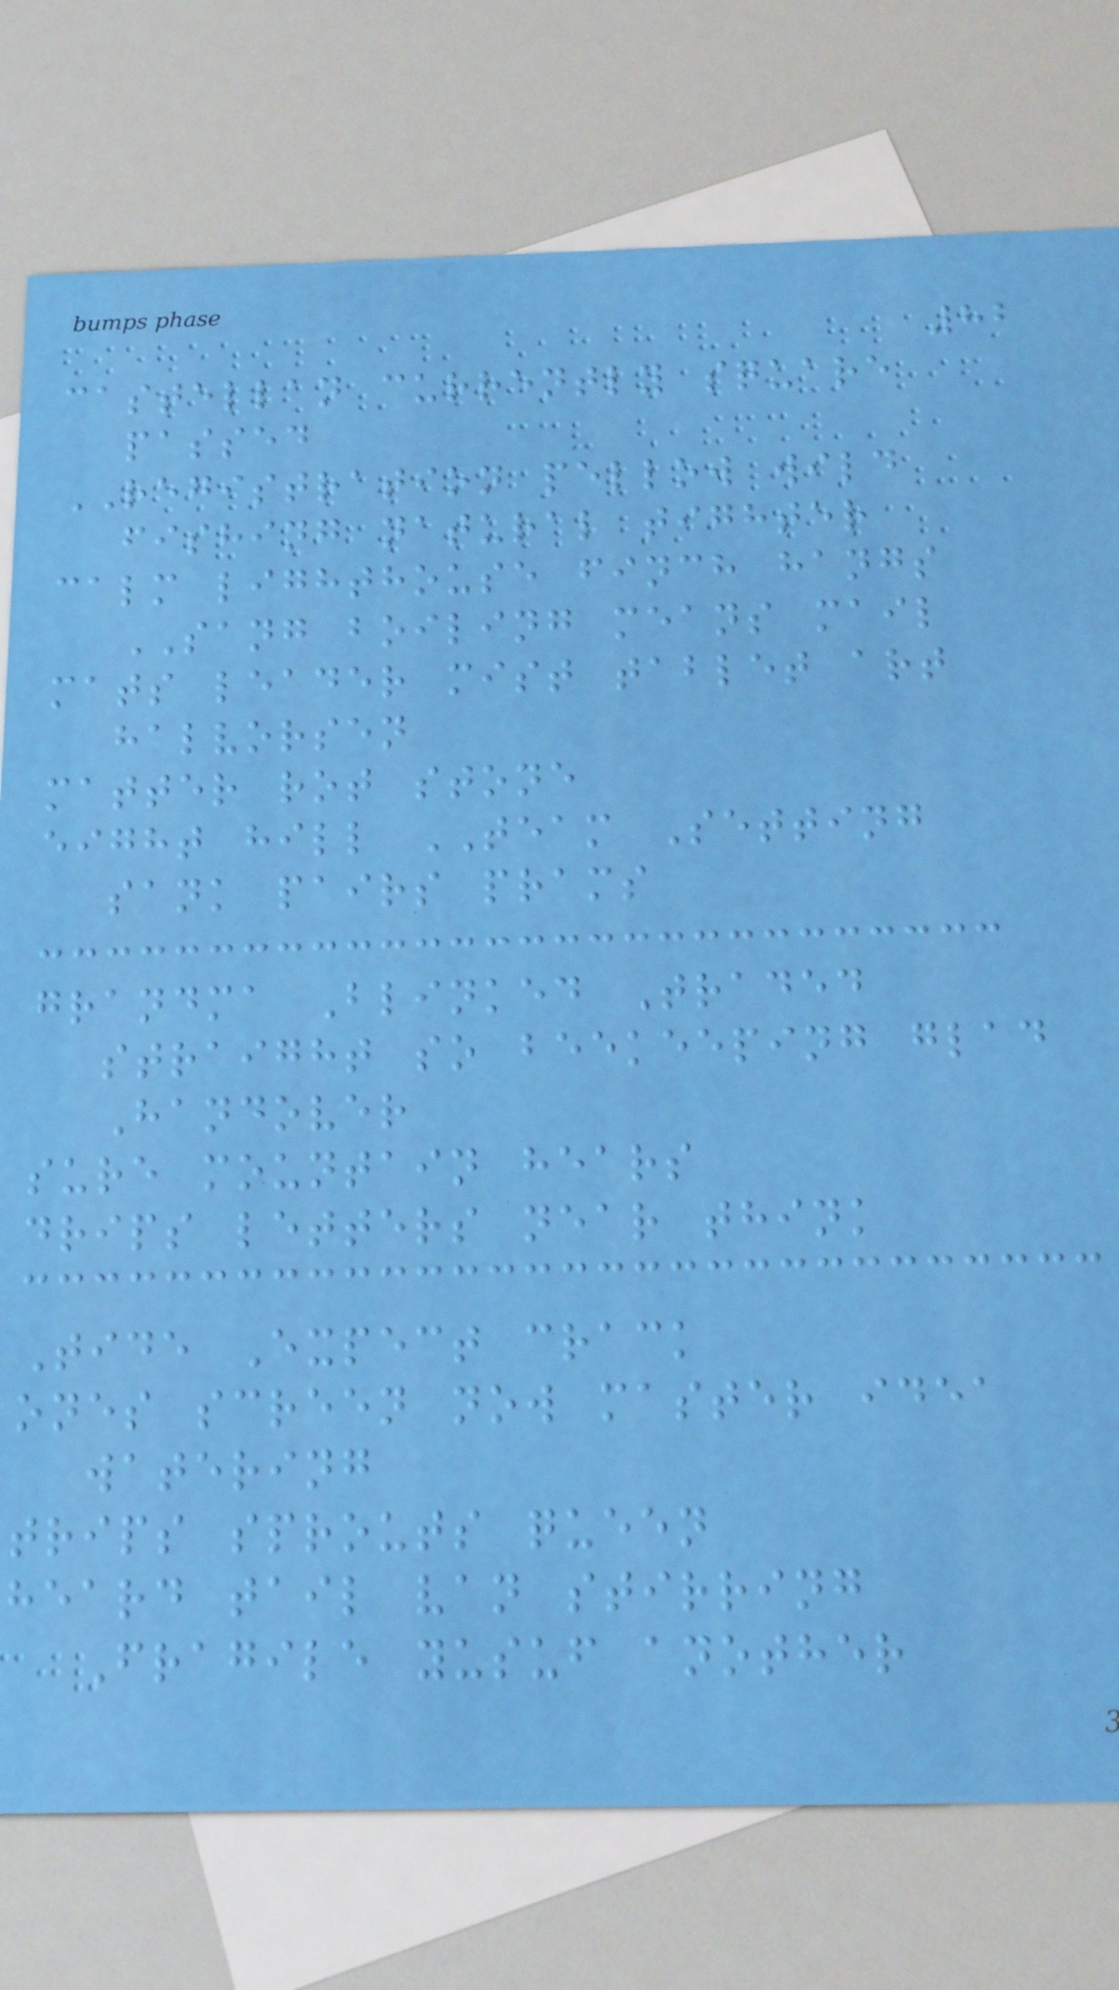82
castellan currently square
passed
REGISTRATION pellow wild
fishing natural tighter
calm lighthouse finch hangs
SANG boiling means mail
mats leader mist tablet art
halvorsen
matter rot stone
eight hill TEAM Setting
sank pairs prams
grandma Blinked Traded
straight so beekeeping glad
Handover
sure mountain hears
drips letters near think
Tide Expect crack
ones screen now master idea
watering
trips sprouts queen
heard tail van stirring
Fragile yusuf another
